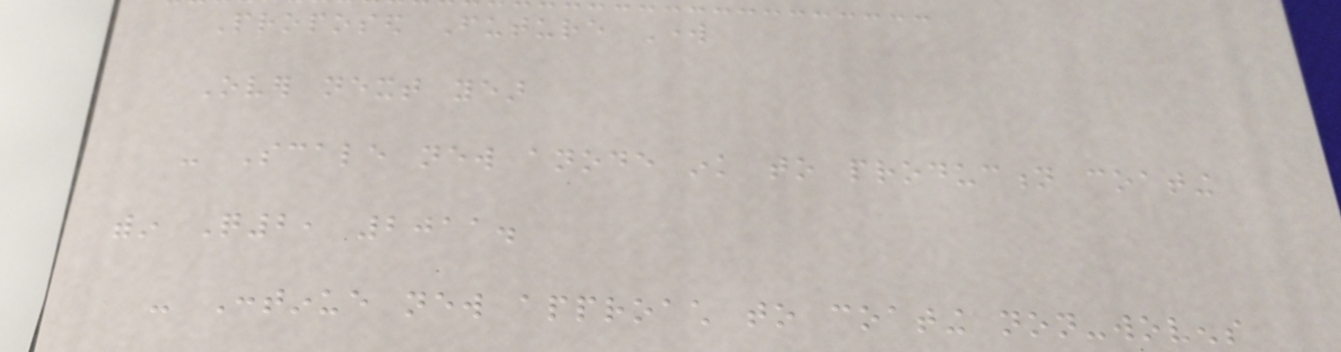Proposed Future Work
Over next year
- Scale new anode ink to production coating
within Q2, 2011.
- Continue new approach to coating non-wovens
